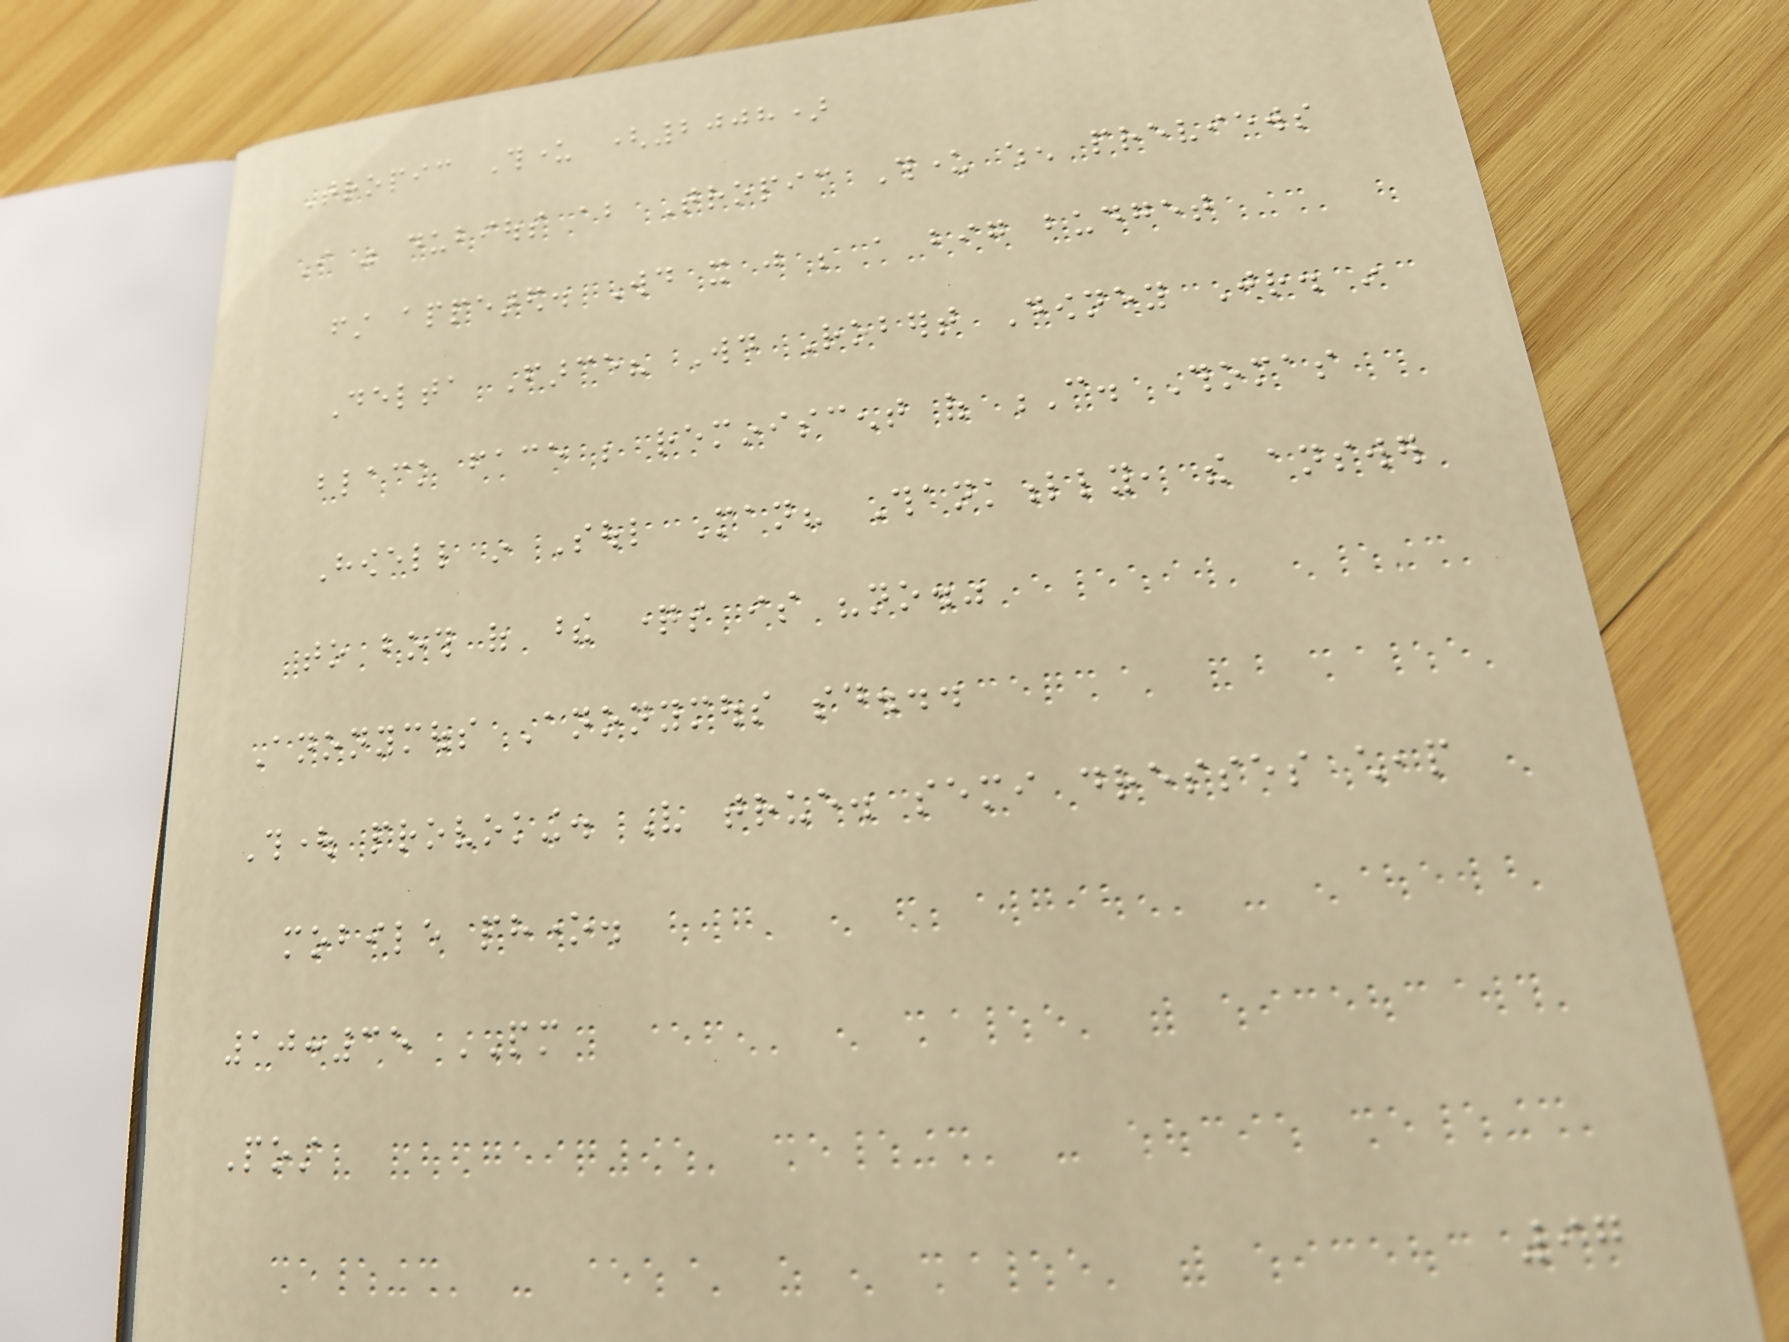Tropic Thunder (2008)
I was dubious about Tropic Thunder when previews
first appeared. Would it just be a big budget
Delta Farce? Would Robert Downey Jr. in
black face be reminiscent of C. Thomas
Howell in Soul Man? Thankfully, the answer
to both of these questions is "no."
Anonymous Anonymous said...
Thought provoking. Very true. semi dresses cheap
mobile phone.
10:35 PM
Post
97
